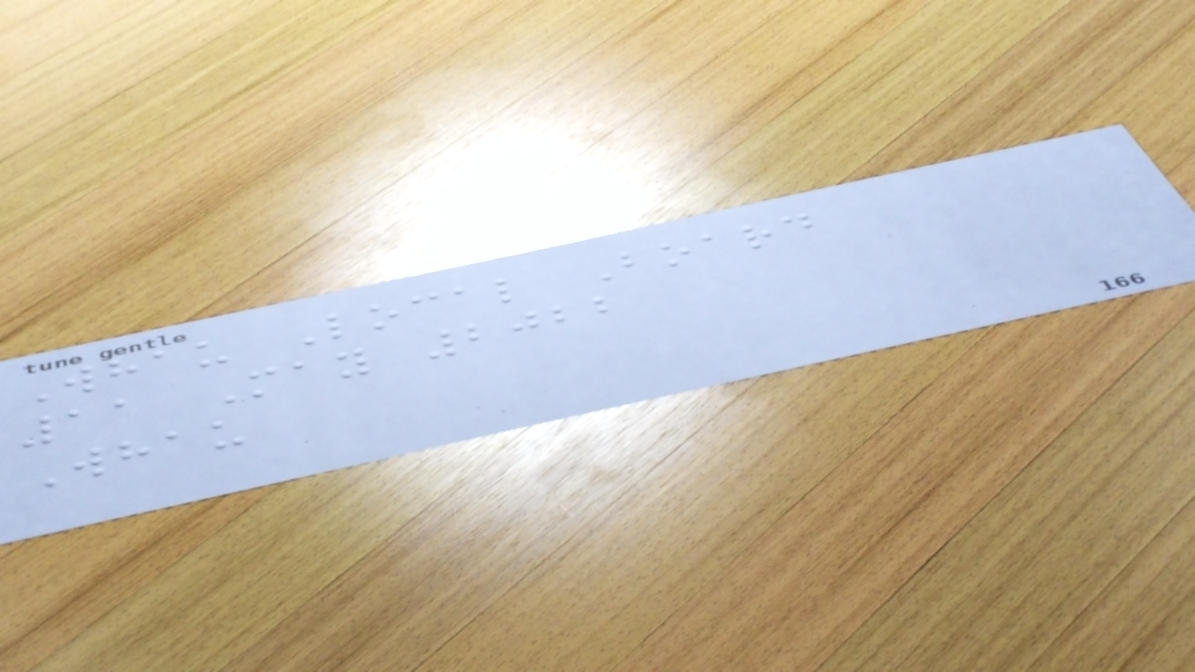Whau Local Board
11 May 2022
Whau
